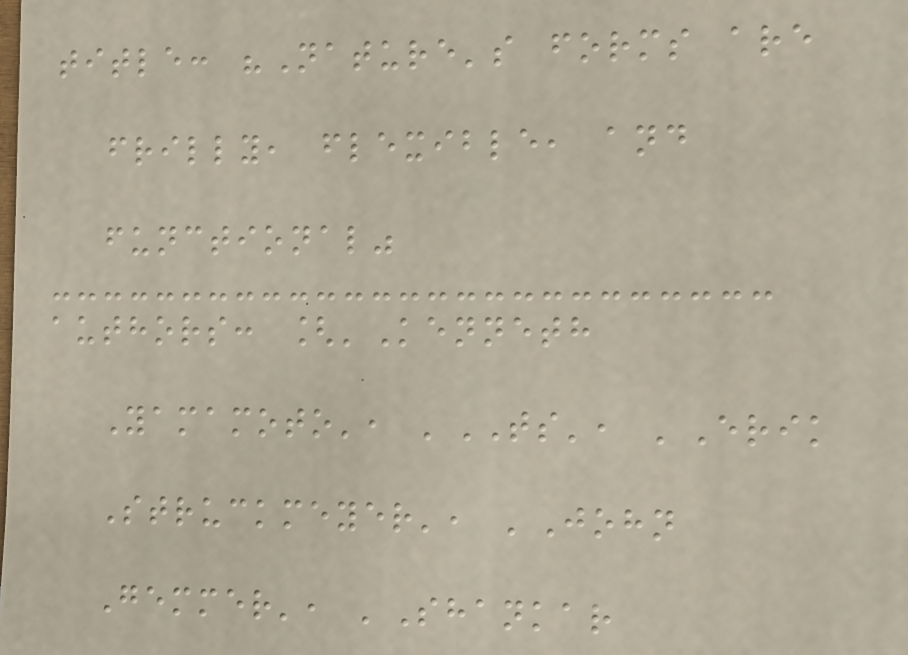title: "Nature's forms are
frilly, flexible, and
functional"
authors: ['Kenneth
Yamamoto', 'TS', 'Erik
Struckmeyer', 'John
Gemmer', 'Shankar
